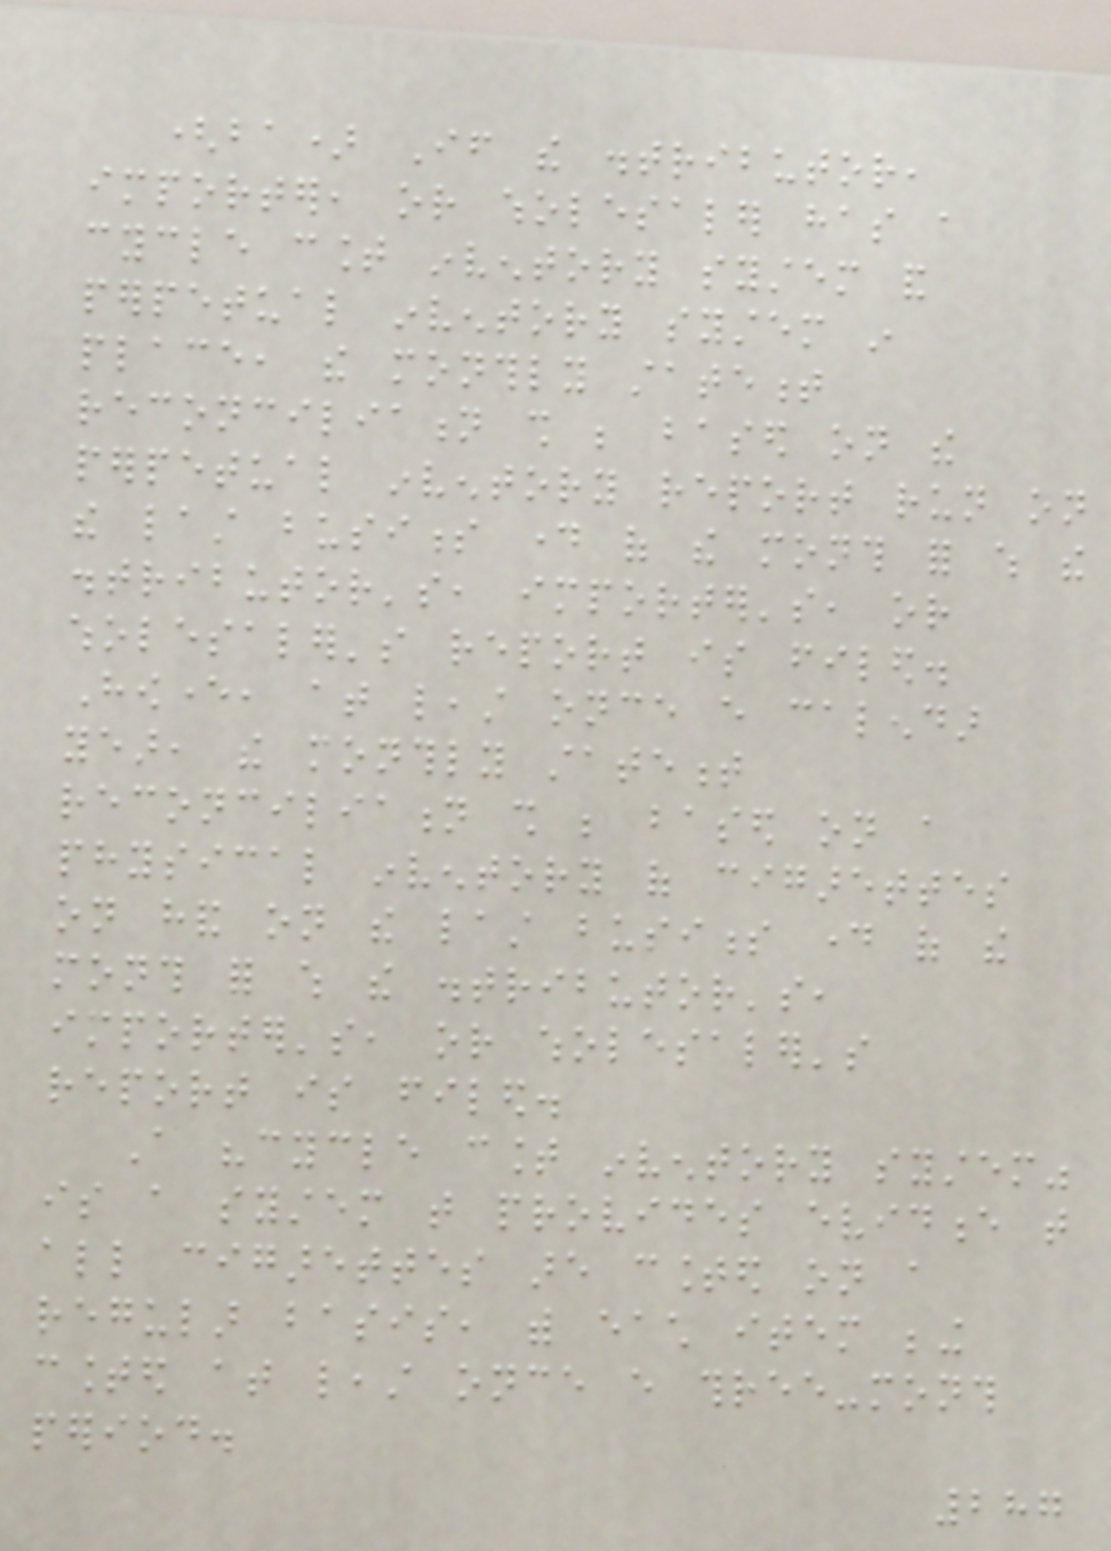(ba) If the distributor,
importer, or wholesaler has a
cycle count inventory system and
perpetual inventory system in
place, the monthly statement
reconciliation shall be based on the
perpetual inventory report run on
the last business day of the month for which the
distributor's, importer's, or
wholesaler's report is filed.
However, at least once every calendar
year, the monthly statement
reconciliation shall be based on a
physical inventory of cigarettes
on hand on the last business day of the
month for which the distributor's,
importer's, or wholesaler's
report is filed.
A "cycle count inventory system"
is a system that provides evidence that
all cigarettes are counted on a
regular basis, with each item being
counted at least once every three-month
period.
287
